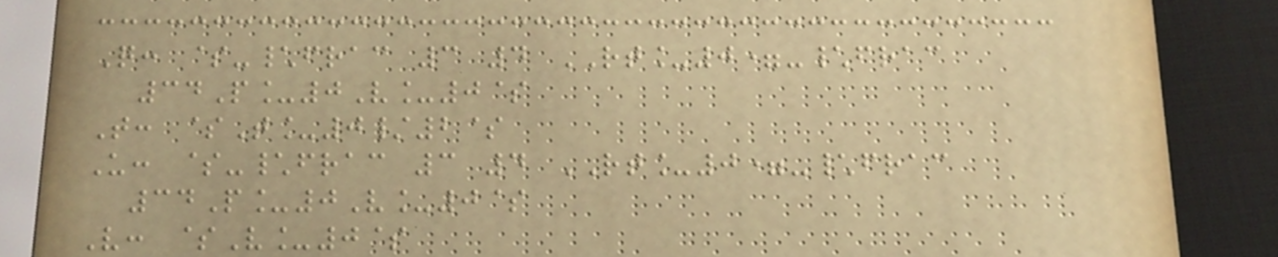Q: $-\frac 3 4 RT_0=-\frac
34P_0V_0$
T: $T_0/2$
U: $-\frac 3 4 RT_0=-\frac
34P_0V_0$
V: $V_0$
